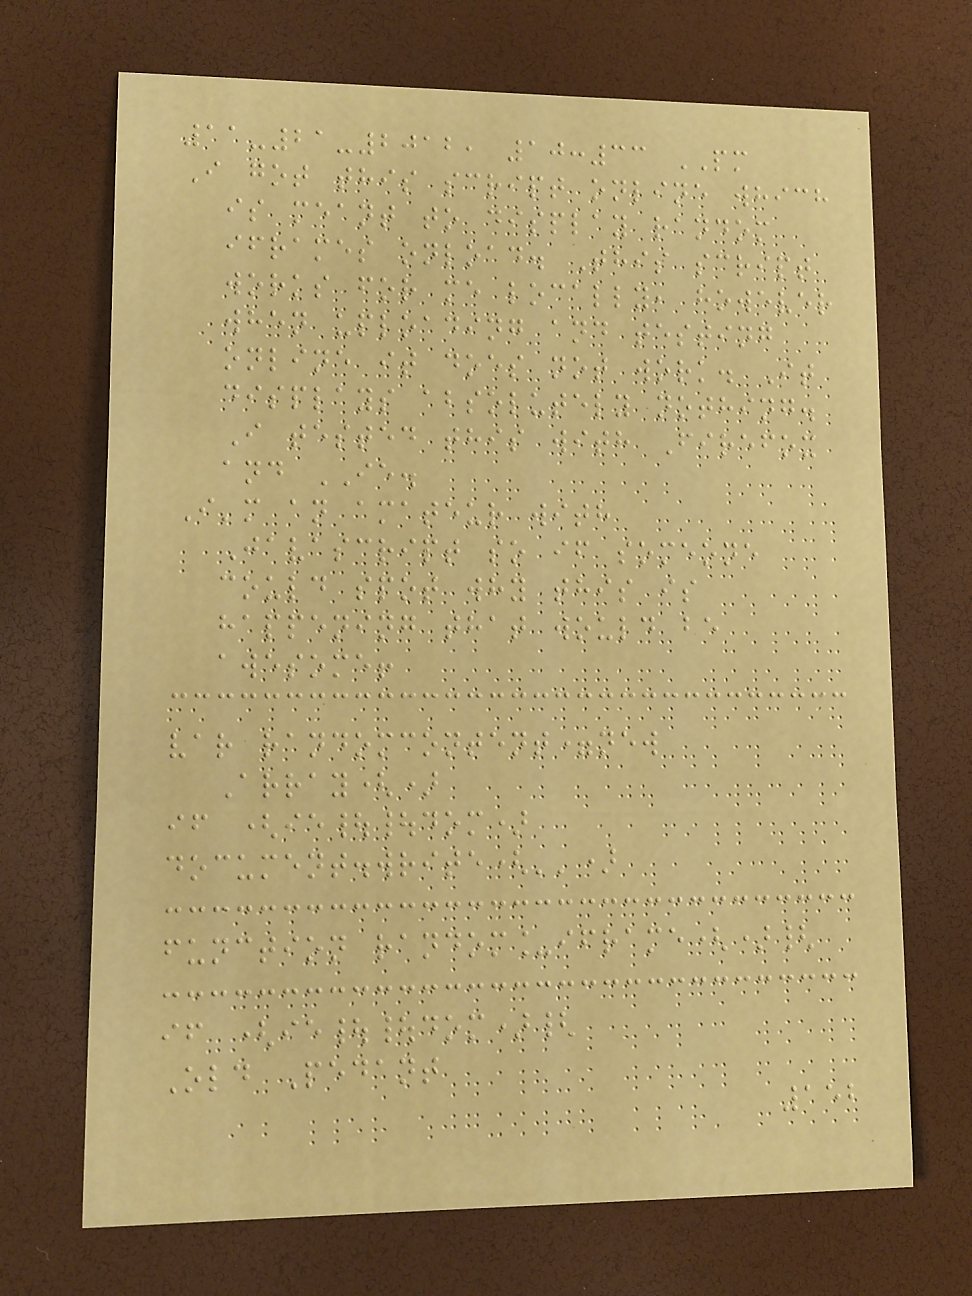11-21-2012, 10:33 PM
I got this script online which
is meant to display random
iframes onload. This script
works for me locally, however
when uploading and testing
online it does not work. It
displays absolutely nothing.
I tested this with Firefox
and IE.
I'm an amateur with
Javascript so if someone
could spot why this is
happening that would be
awesome!
var randomcontent=new
Array()
if (ie||dom)
document.write('')
function random_iframe(){
if (ie||dom){
Old Pedant
152
